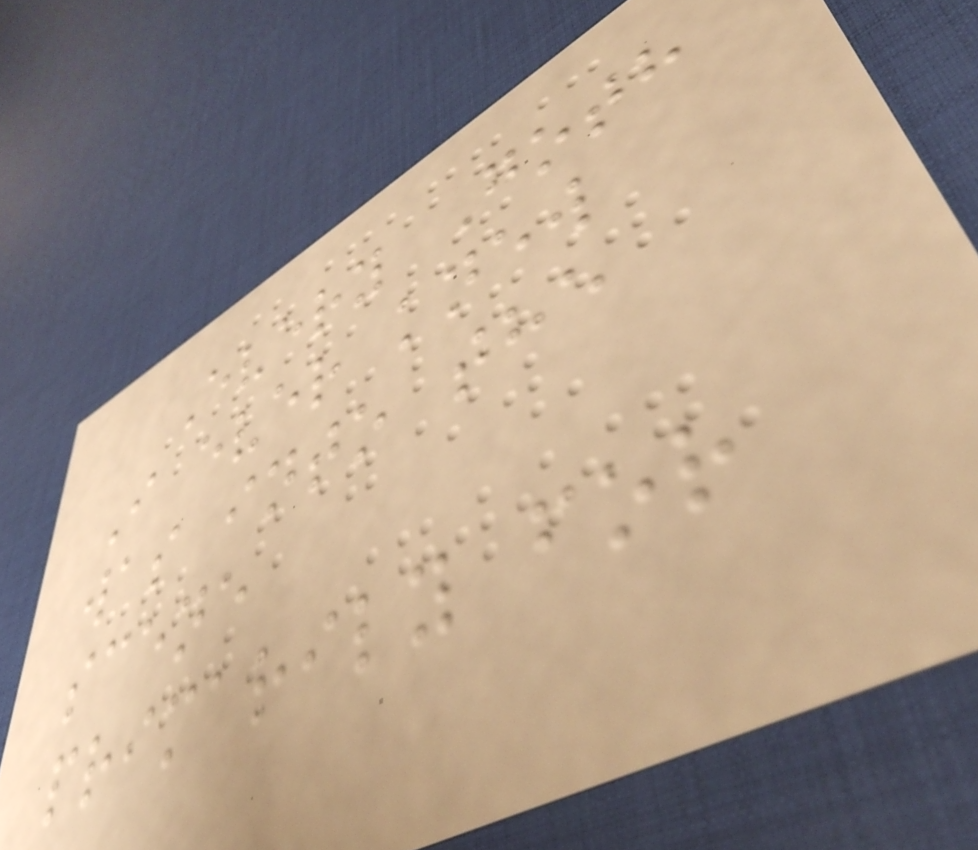Every Goth
I ever knew
was into the
scene
primarily for
